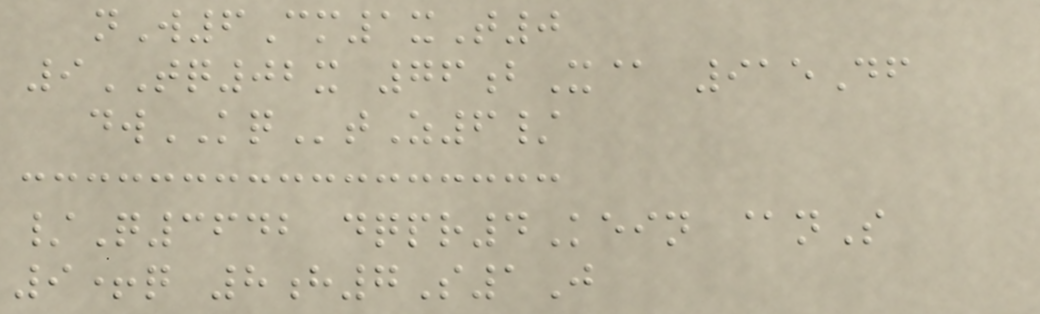nW6Cm1xT0
9TQ02x 76bX@ 915Df
dwKQtZ6/
/Q3642 dqpr4Kein @nS
9+q 8h7S1J
